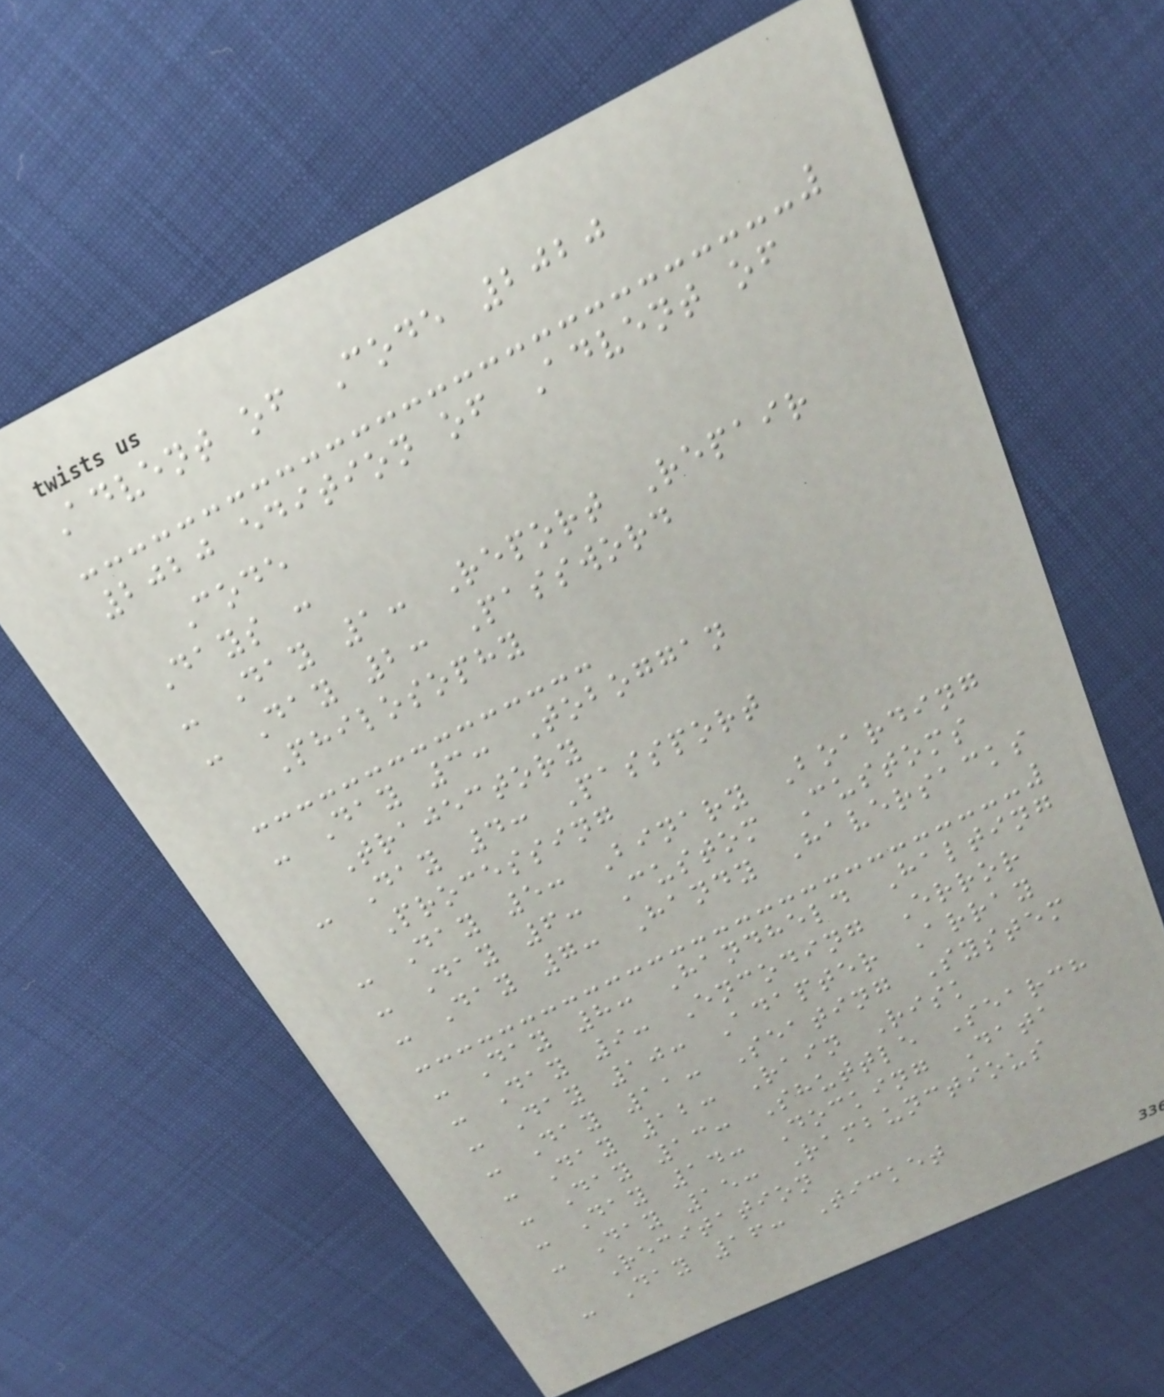Advent of Code 2020
2020 edition of Advent of
Code
Days :
- Day 1: Report Repair
- Day 2: Password
Philosophy
- Day 3: Toboggan
Trajectory
- Day 4: Passport
Processing
- Day 5: Binary Boarding
- Day 6: Custom Customs
- Day 7: Handy Haversacks
- Day 8: Handheld Halting
- Day 9: Encoding Error
- Day 10: Adapter Array
- Day 11: Seating System
- Day 12: Rain Risk
- Day 13: Shuttle Search
- Day 14: Docking Data
- Day 15: Rambunctious
Recitation
- Day 16: Ticket
